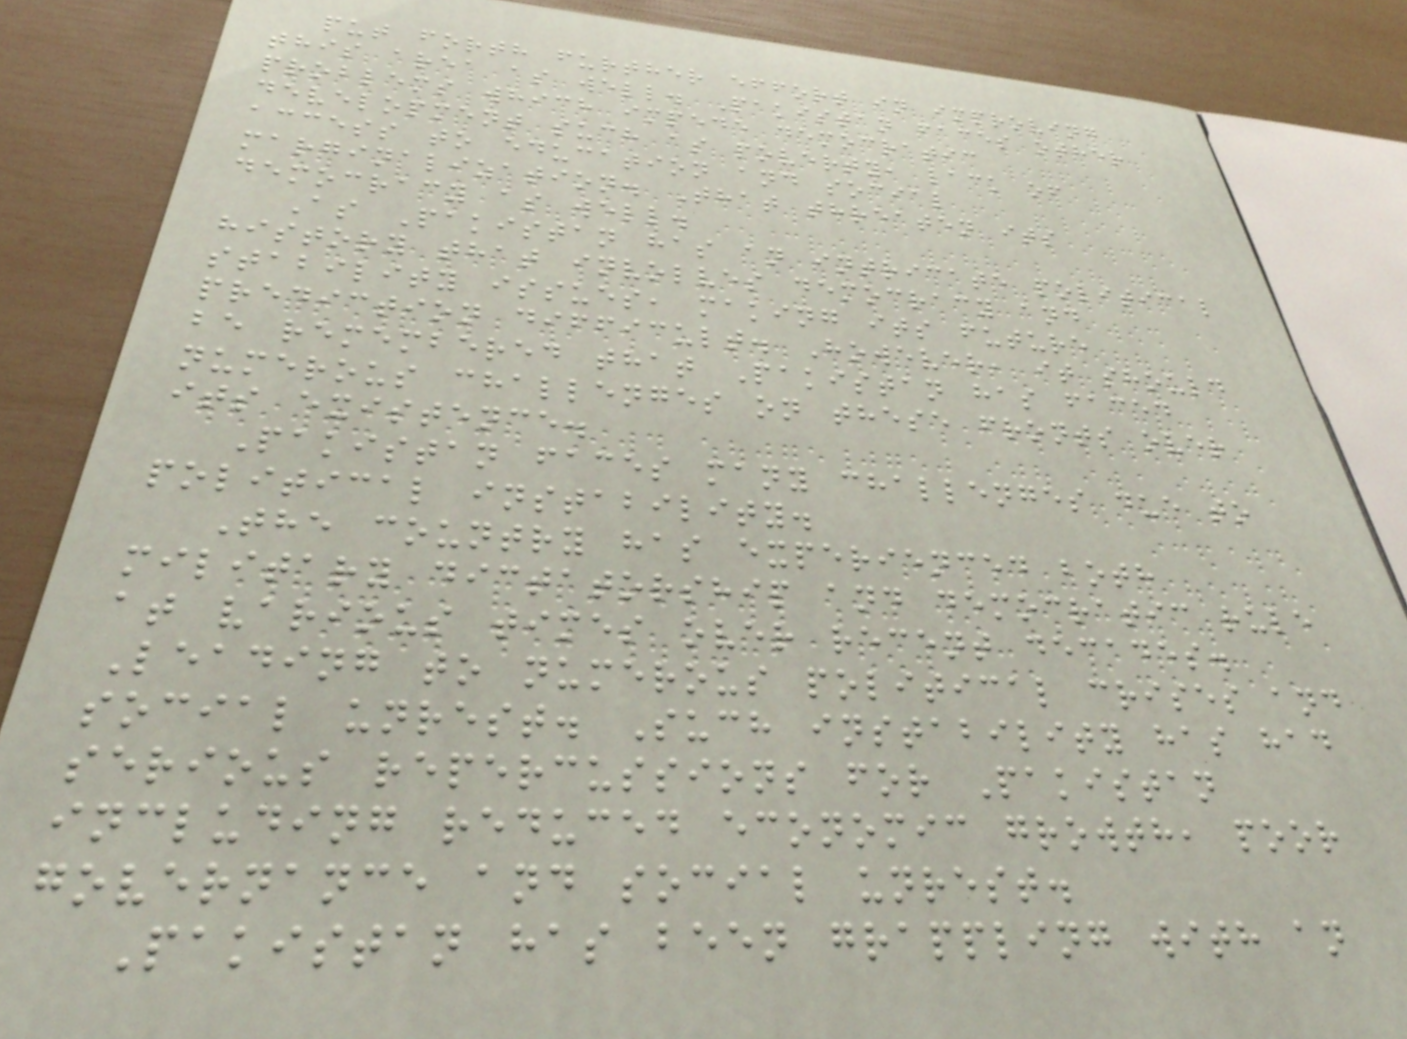put forth further effort in improving
this area as well. Pakistan faces other
problems which impede democratic
development such as poverty, lack of
access to education and social
marginalization. That threaten its
democracy as well.
As Pakistan has an intricate political
history that involves democracy and
stability issues, making its future
prediction difficult. However, it should
be remembered that Pakistan has faced
numerous challenges on these fronts over
its existence.
Pakistan faces many challenges due to
political instability.
The country has experienced both
military dictatorship and democratic rule
at various times over recent decades.
Leading to numerous political crises and
social unrest. Such instability has had
serious repercussions for Pakistan
including reduced economic growth, poor
governance and social unrest.
Pakistan has been grappling with an
